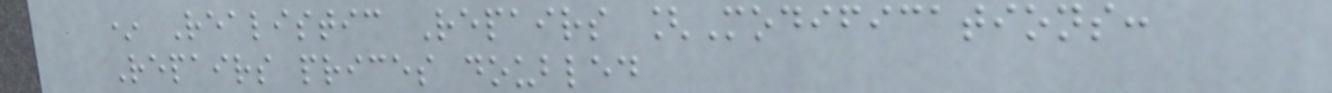* Realistic Repairs [Modifications:
Repairs prices doubled
